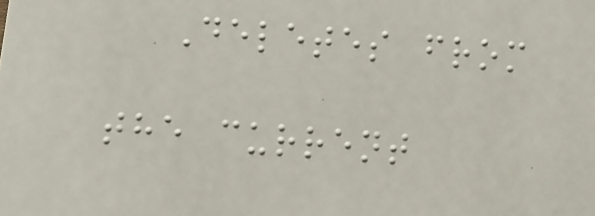Deletes from
the current
